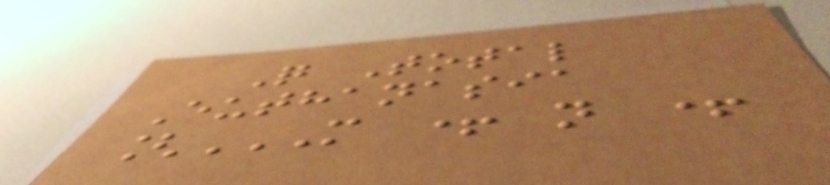Q Total
Euthanasia
[M + N +
